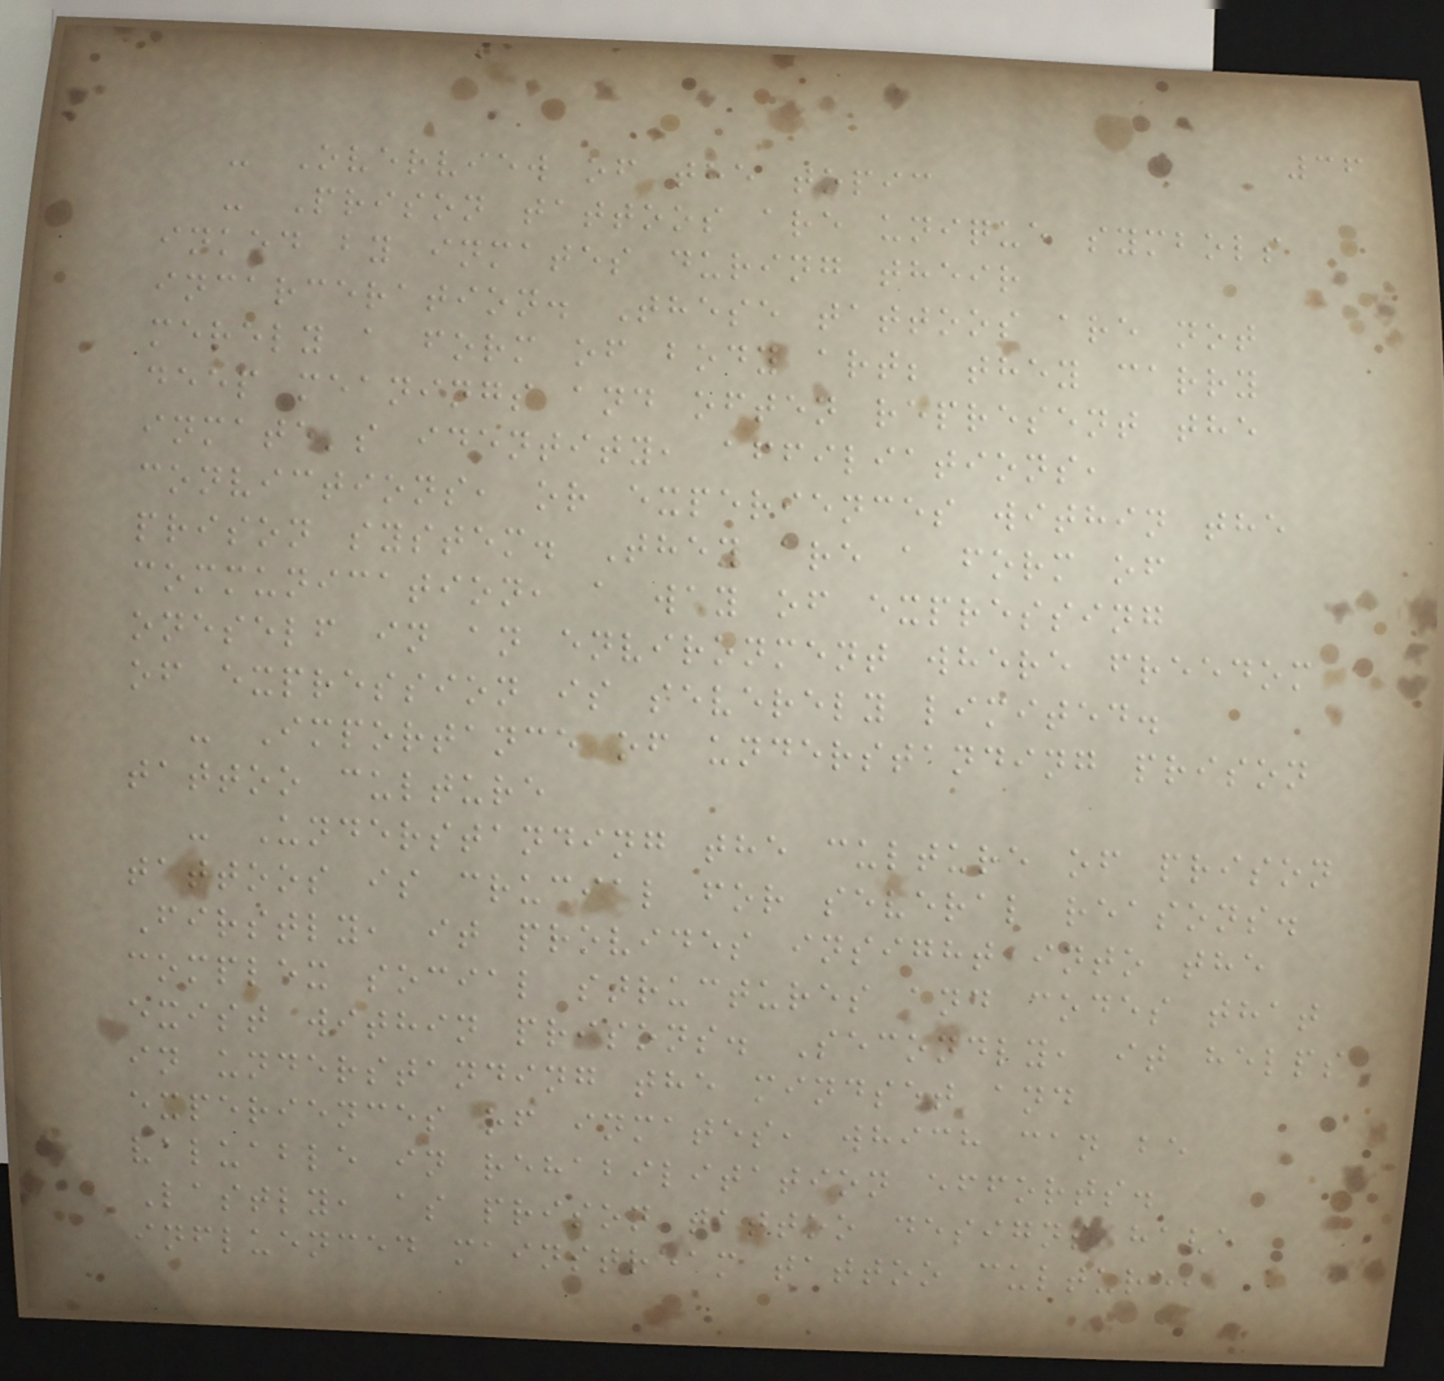36
- Overview of the topic
- Prison tattoos are unique symbols
inked by inmates during their
incarceration. These tattoos are not
merely a form of body art; they carry
deep meanings and often represent the
inmate's identity, affiliations,
convictions, or experiences within the
prison system. They are a form of
communication, a way of expressing
oneself in an environment where freedom
of expression is severely limited.
- Importance of understanding prison
tattoo culture
- Understanding the culture of prison
tattoos is crucial for several reasons.
Firstly, it provides insight into the
complex social structures and codes that
exist within prisons. Secondly, it helps
in understanding the mindset and
experiences of inmates, which can be
valuable in rehabilitation efforts.
Lastly, as prison tattoo designs have
influenced mainstream tattoo culture,
